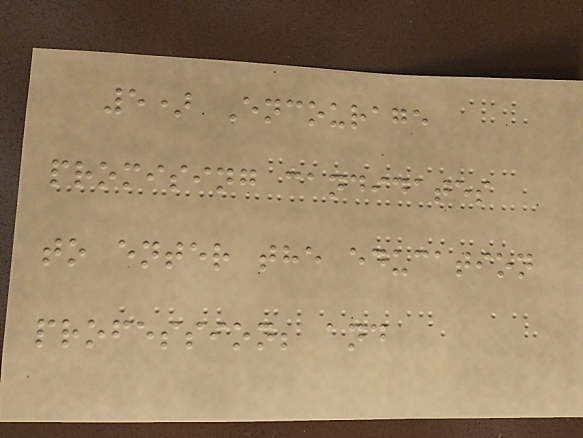5) Encourage
promising candidates
to enter the education
profession; and
